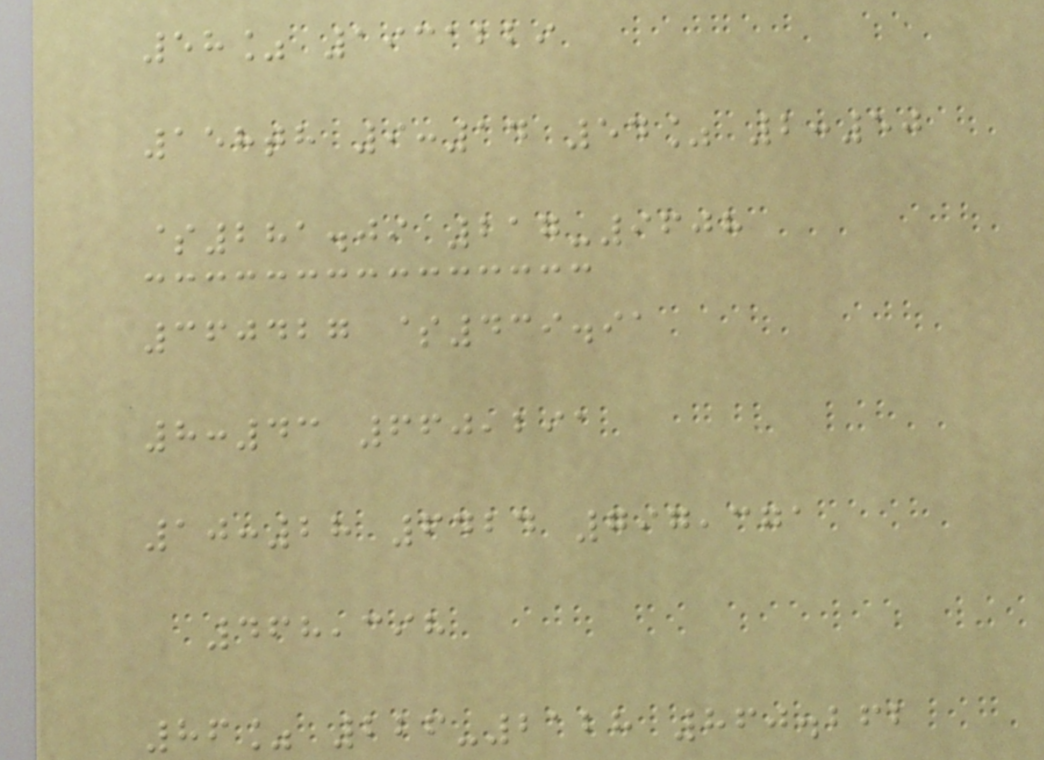58% 1931229
158th 9:14 54% 2:50
$281.09 217-9608
360427 $439.91
8:43 660,291
10:28 6424 797,371
468,398
86% 226-2128 860.262
